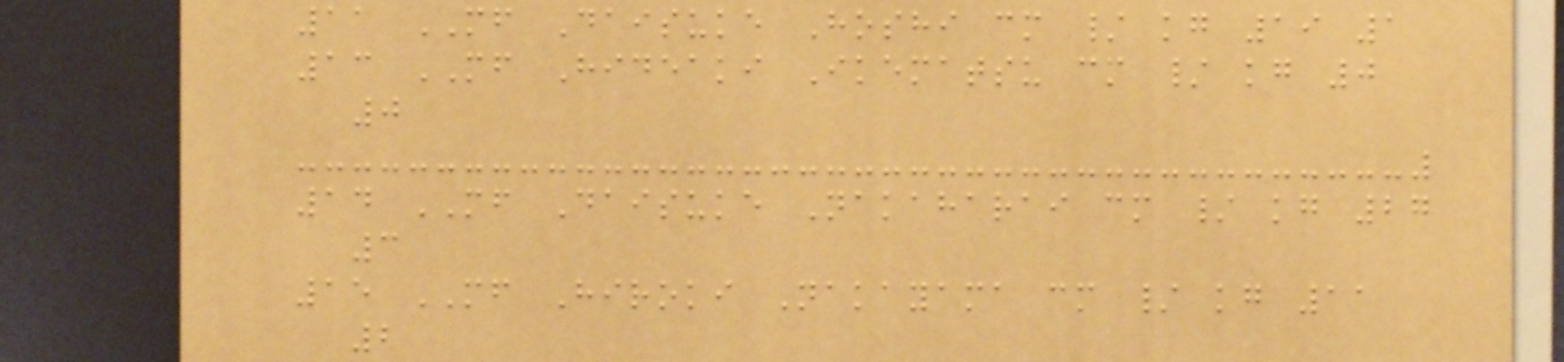11 MF Daisuke Hoshi cm / kg 19 1
13 MF Hideaki Ikematsu cm / kg 0
0
14 MF Daisuke Nakaharai cm / kg 27
3
15 MF Hiroki Nakayama cm / kg 11
2
